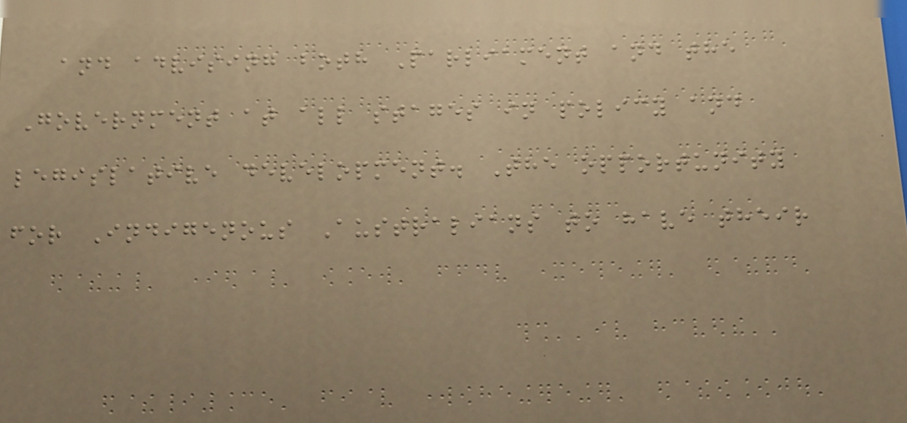and advising both Parliament and the
Government at all stages in policy and
legislative development. The opportunity
for Indigenous Australians to have their
